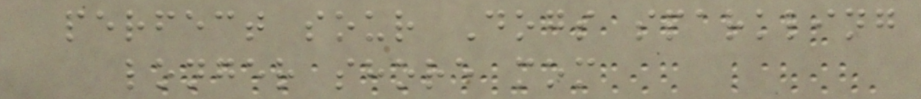perfect sour Dogs sparkling
longer shore mom
